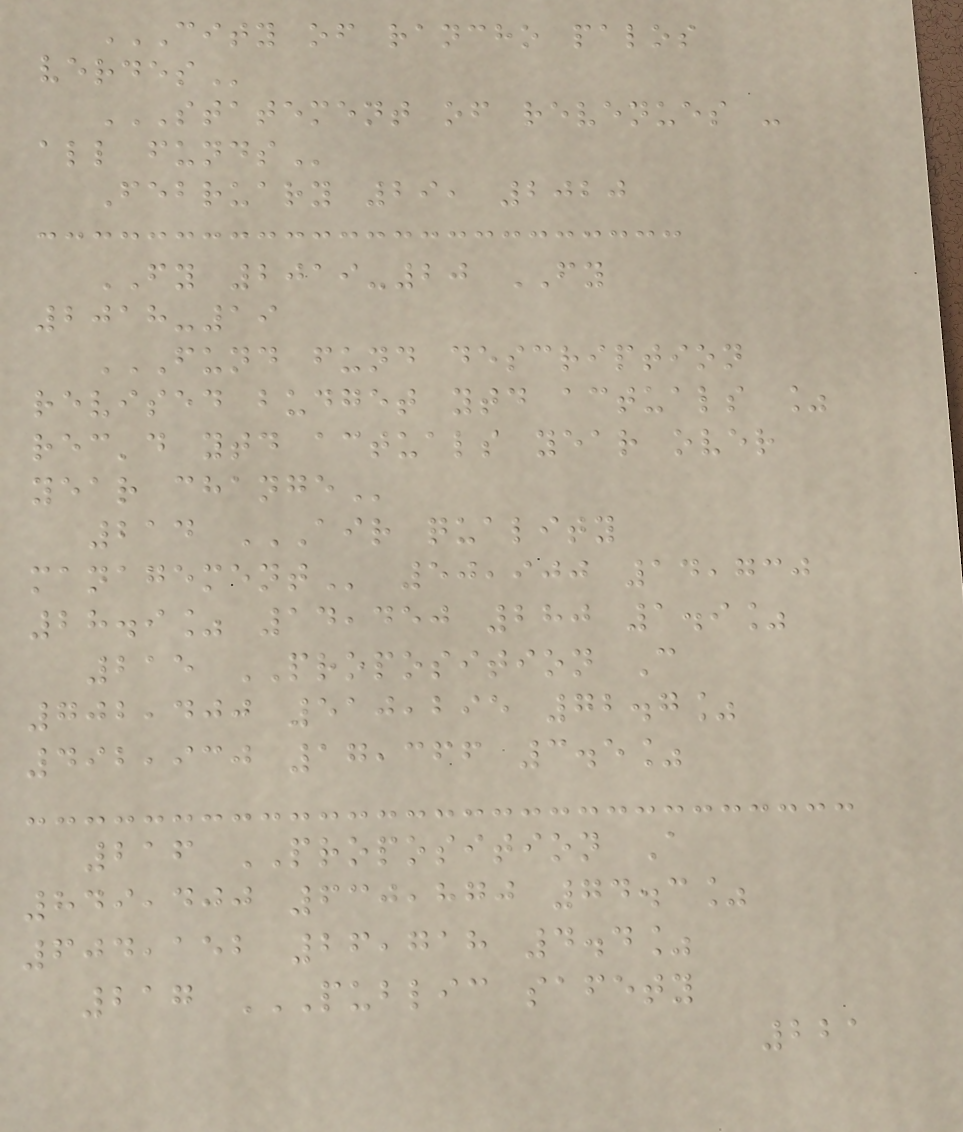CITY OF RANCHO PALOS
VERDES
STATEMENT OF REVENUES -
ALL FUNDS
February 29, 2020
FY 2019-20 FY
2018-19
FUND FUND DESCRIPTION
REVISED BUDGET YTD ACTUALS %
REC'D YTD ACTUALS YEAR OVER
YEAR CHANGE
214 AIR QUALITY
MANAGEMENT 50,900 14,730
28.9% 14,450 280 1.9%
215 PROPOSITION C
702,400 510,295 72.7%
492,930 17,366 3.5%
216 PROPOSITION A
849,400 630,870 74.3%
604,152 26,718 4.4%
217 PUBLIC SAFETY
221
